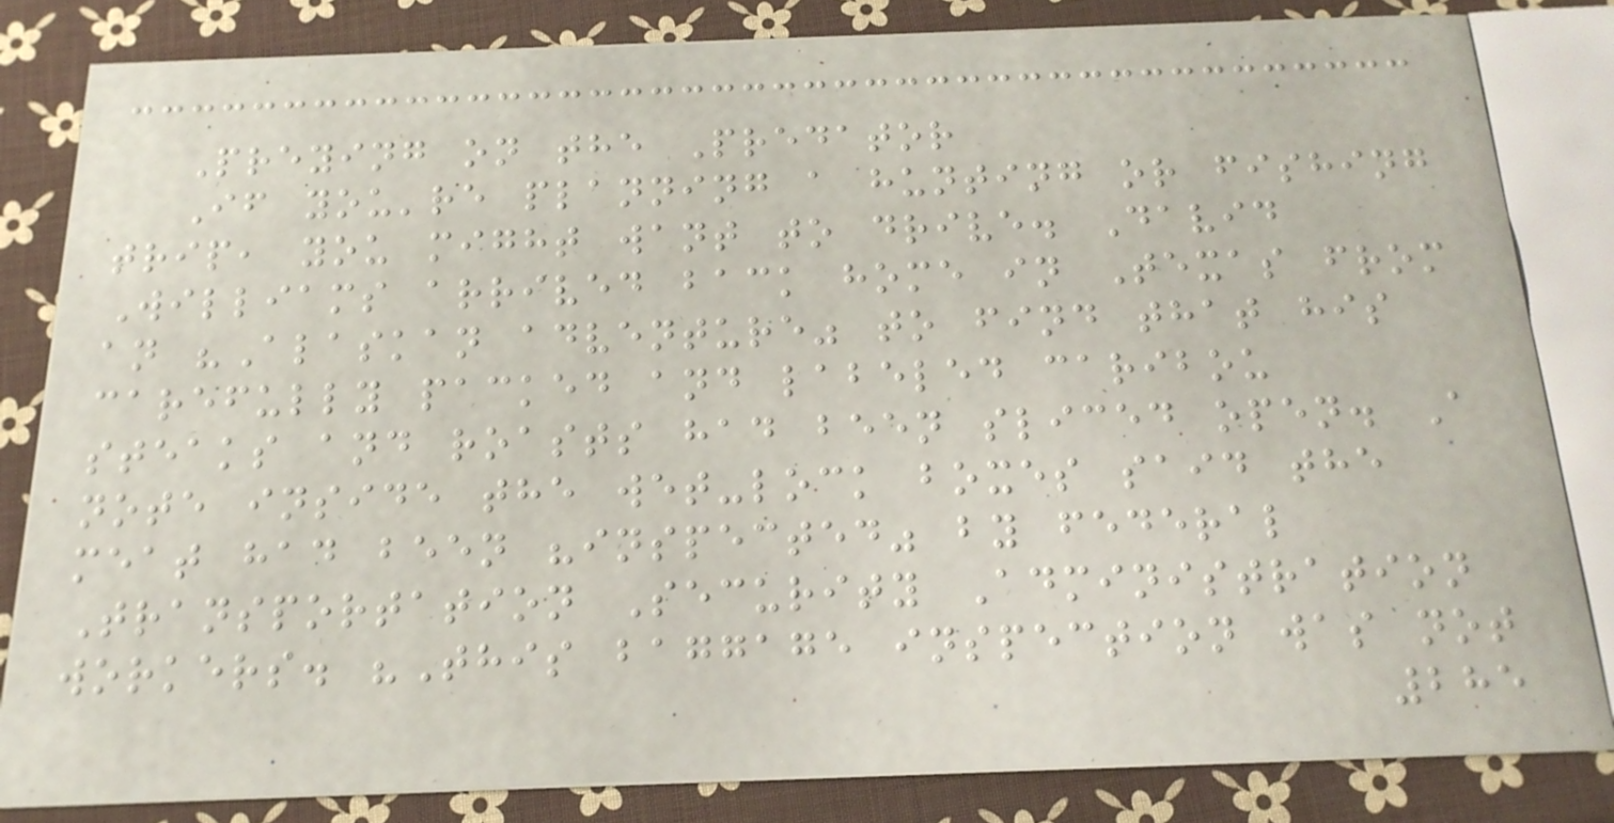Preying on the Predator
If you're planning a hunting or fishing
trip, you might want to drive. David
Williams arrived back home in Texas from
an "Alaskan adventure" to find that his
carefully packed and labeled caribou
steaks and roasts had been sliced open. A
note inside the wet-lock boxes said the
meat had been "inspected" by federal
Transportation Security Administration
workers. "This baggage inspection was not
285
